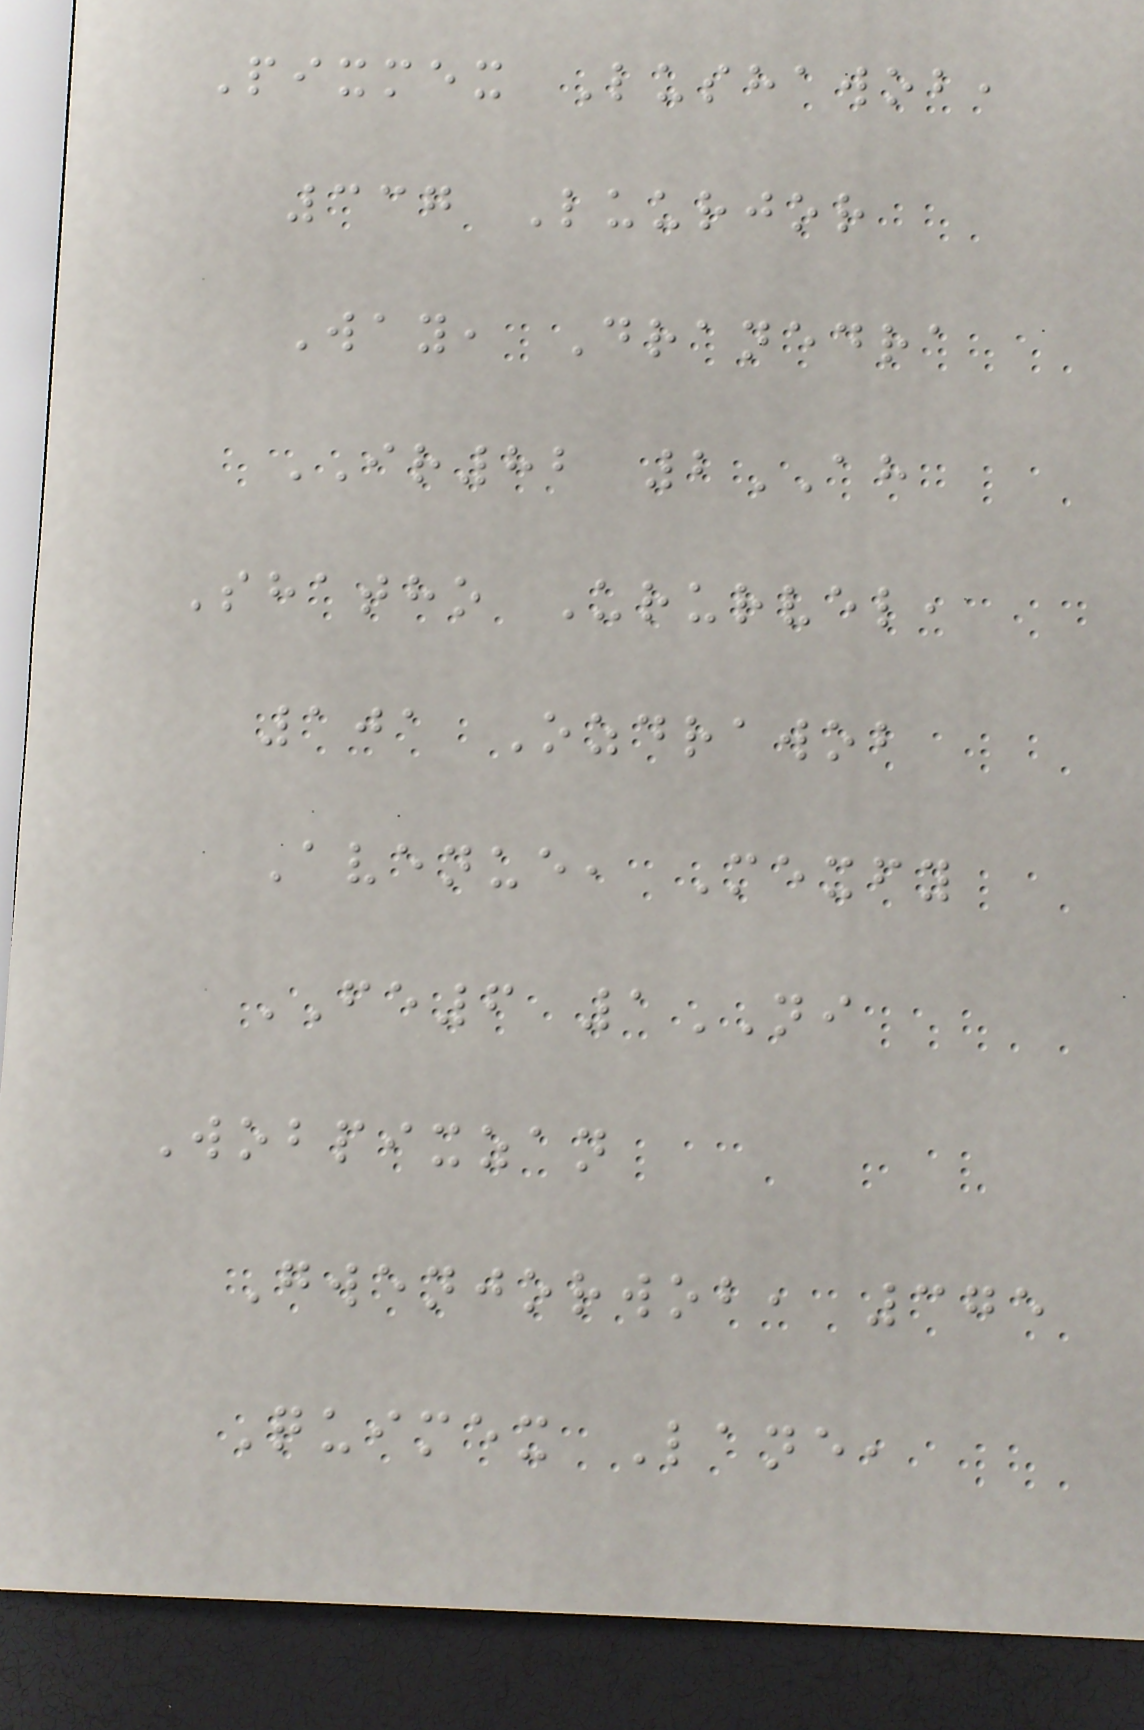Pixmex Lushawob,
337 Luurjor
Way, Dranedra
IR82 2AH
Shatho Ururvel,
101 Ozdrawob
Avenue, Mexfy
FE6 1NI
Wobpixzan
Gwenjorwob, 375
Quimex Lane,
